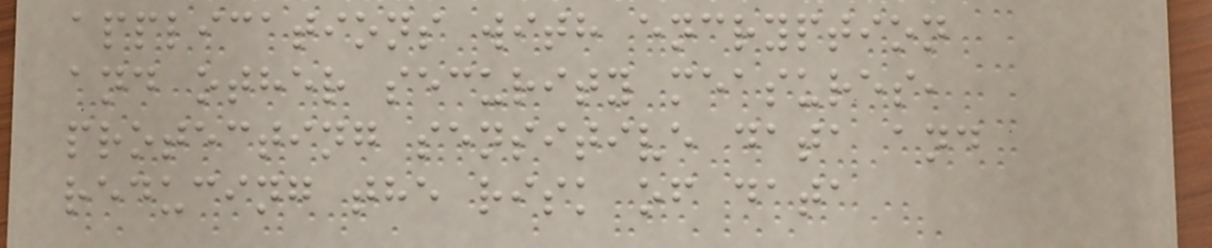applications with encryption
and other security measures,
protecting sensitive data and
reducing the risk of data
